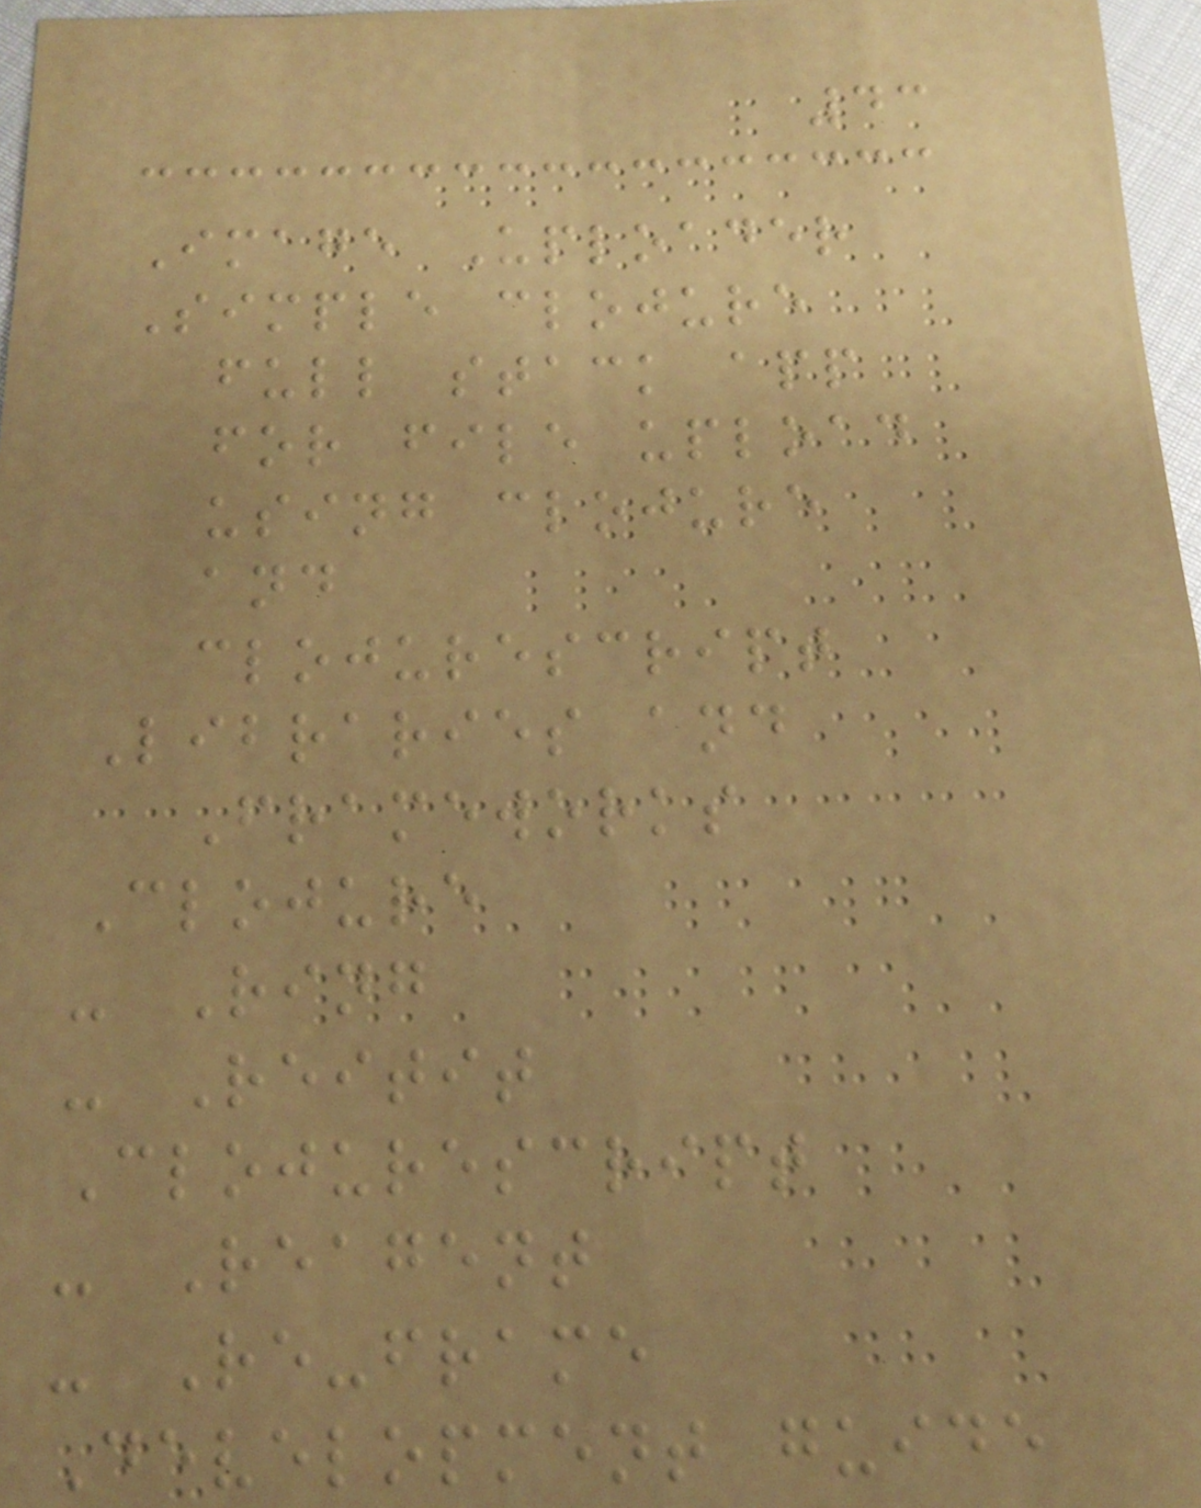43
Image Uploader
Simple clojure
full stack app
for file upload
using clojure
and
clojurescript
Libraries and
Frameworks
Clojure
- Ring
- Reitit
Clojurescript
- Reagent
- Re-frame
Development guide
